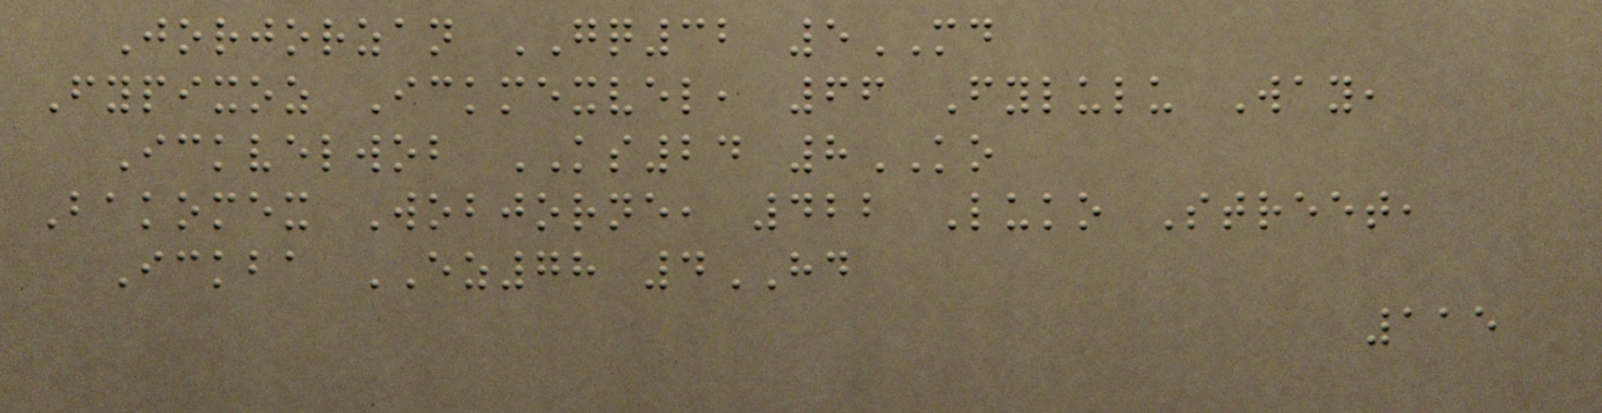Jorjorzan GQ32 5MD
Fypixoz Ickmexvel, 66 Fylulu Way,
Ickvelwob KS24 8KO
Bakomex Wobjorne, 422 Luko Street,
Ickba EZ78 4HD
115
